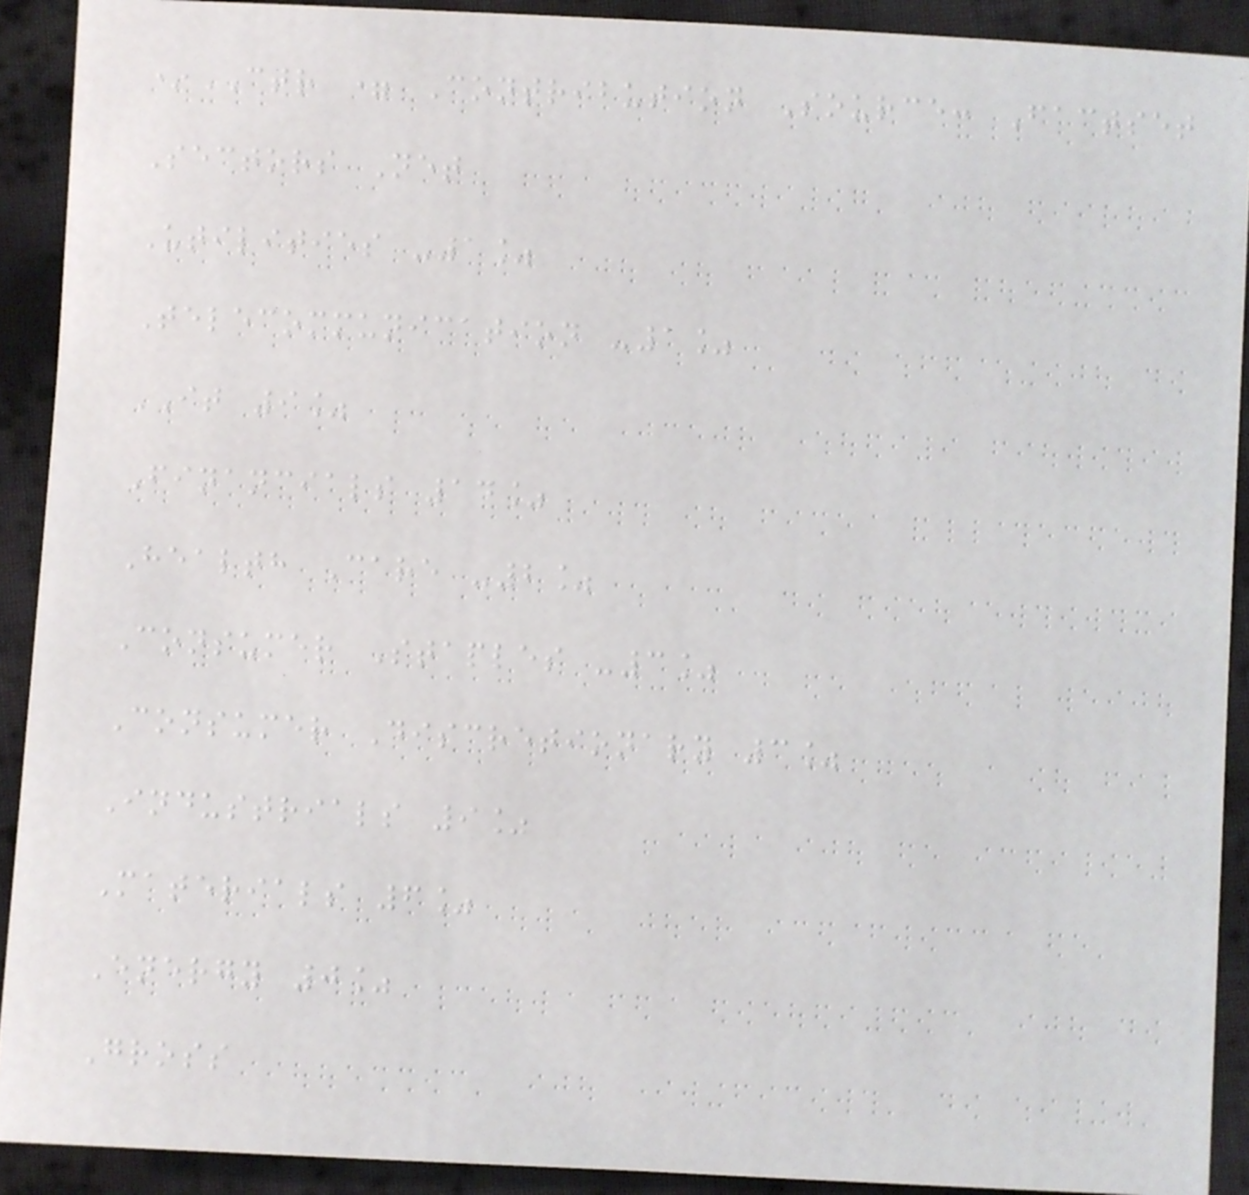*CTR = Contribution Source: Factset
Sectors Net
Utilities -1%
Telecommunication -1%
IT 9%
Financials 14%
Health Care -2%
Consumer Staples -3%
Consumer Discretionary 3%
Industrials 9%
Materials 6%
Energy 0%
Gross
